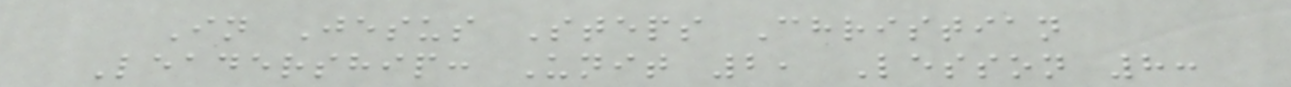In Jesus Steps Christian
Leadership: Unit 2, Lesson 8:
